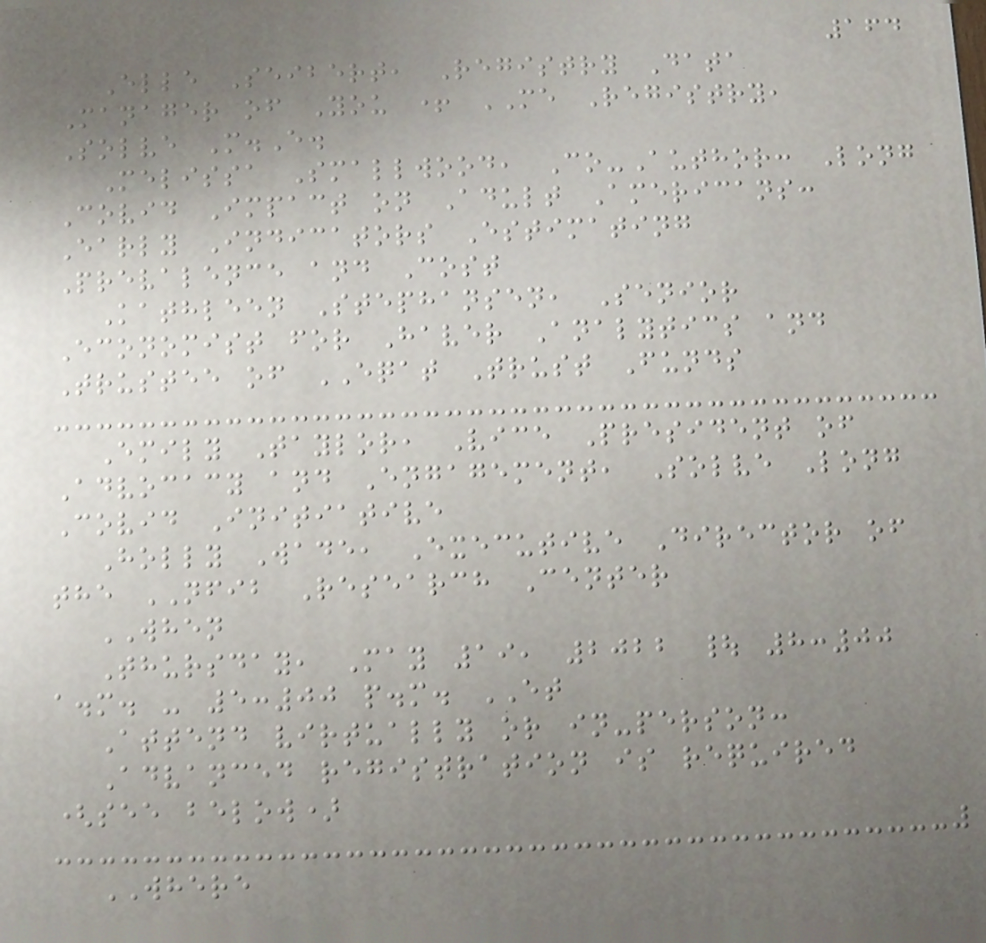164
Elle Seibert, Registry Data
Manager of You + ME Registry,
Solve M.E.
Melissa Smallwood, Co-Author: Long
Covid Impact on Adult Americans:
Early Indicators Estimating
Prevalence and Cost
Kathleen Stephansen, Senior
Economist for Haver Analytics and
Trustee of EQAT Trust Funds
Emily Taylor, Vice President of
Advocacy and Engagement, Solve Long
Covid Initiative
Holly Wade, Executive Director of
the NFIB Research Center
WHEN
Thursday, May 19, 2022 | 8:00
a.m. - 5:00 p.m. ET
Attend virtually or in-person:
Advanced registration is required
(see below)
WHERE
